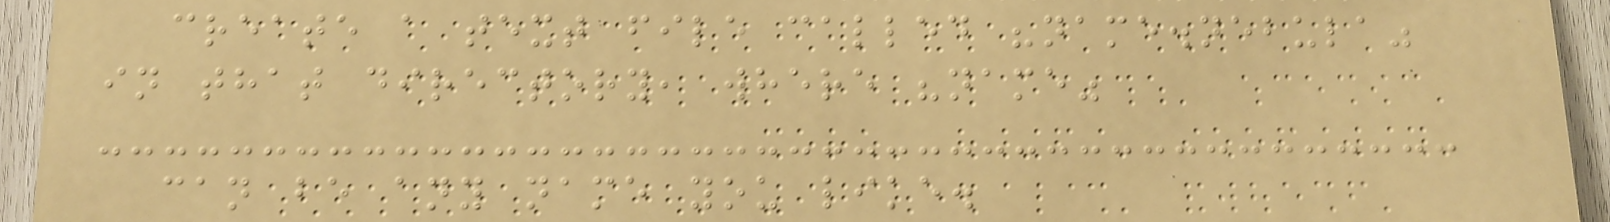create a text file called "name.nebula"
in that directory, where "name"
can be any name you like.
